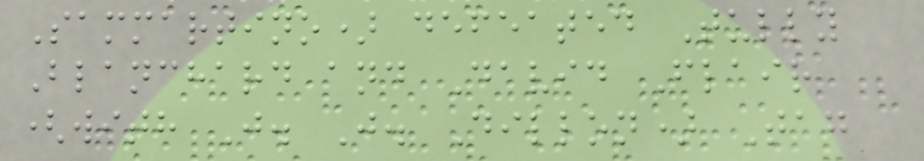Sammartino) defeated Tully
Blanchard and David Flair
(with J. J. Dillon) Tag
